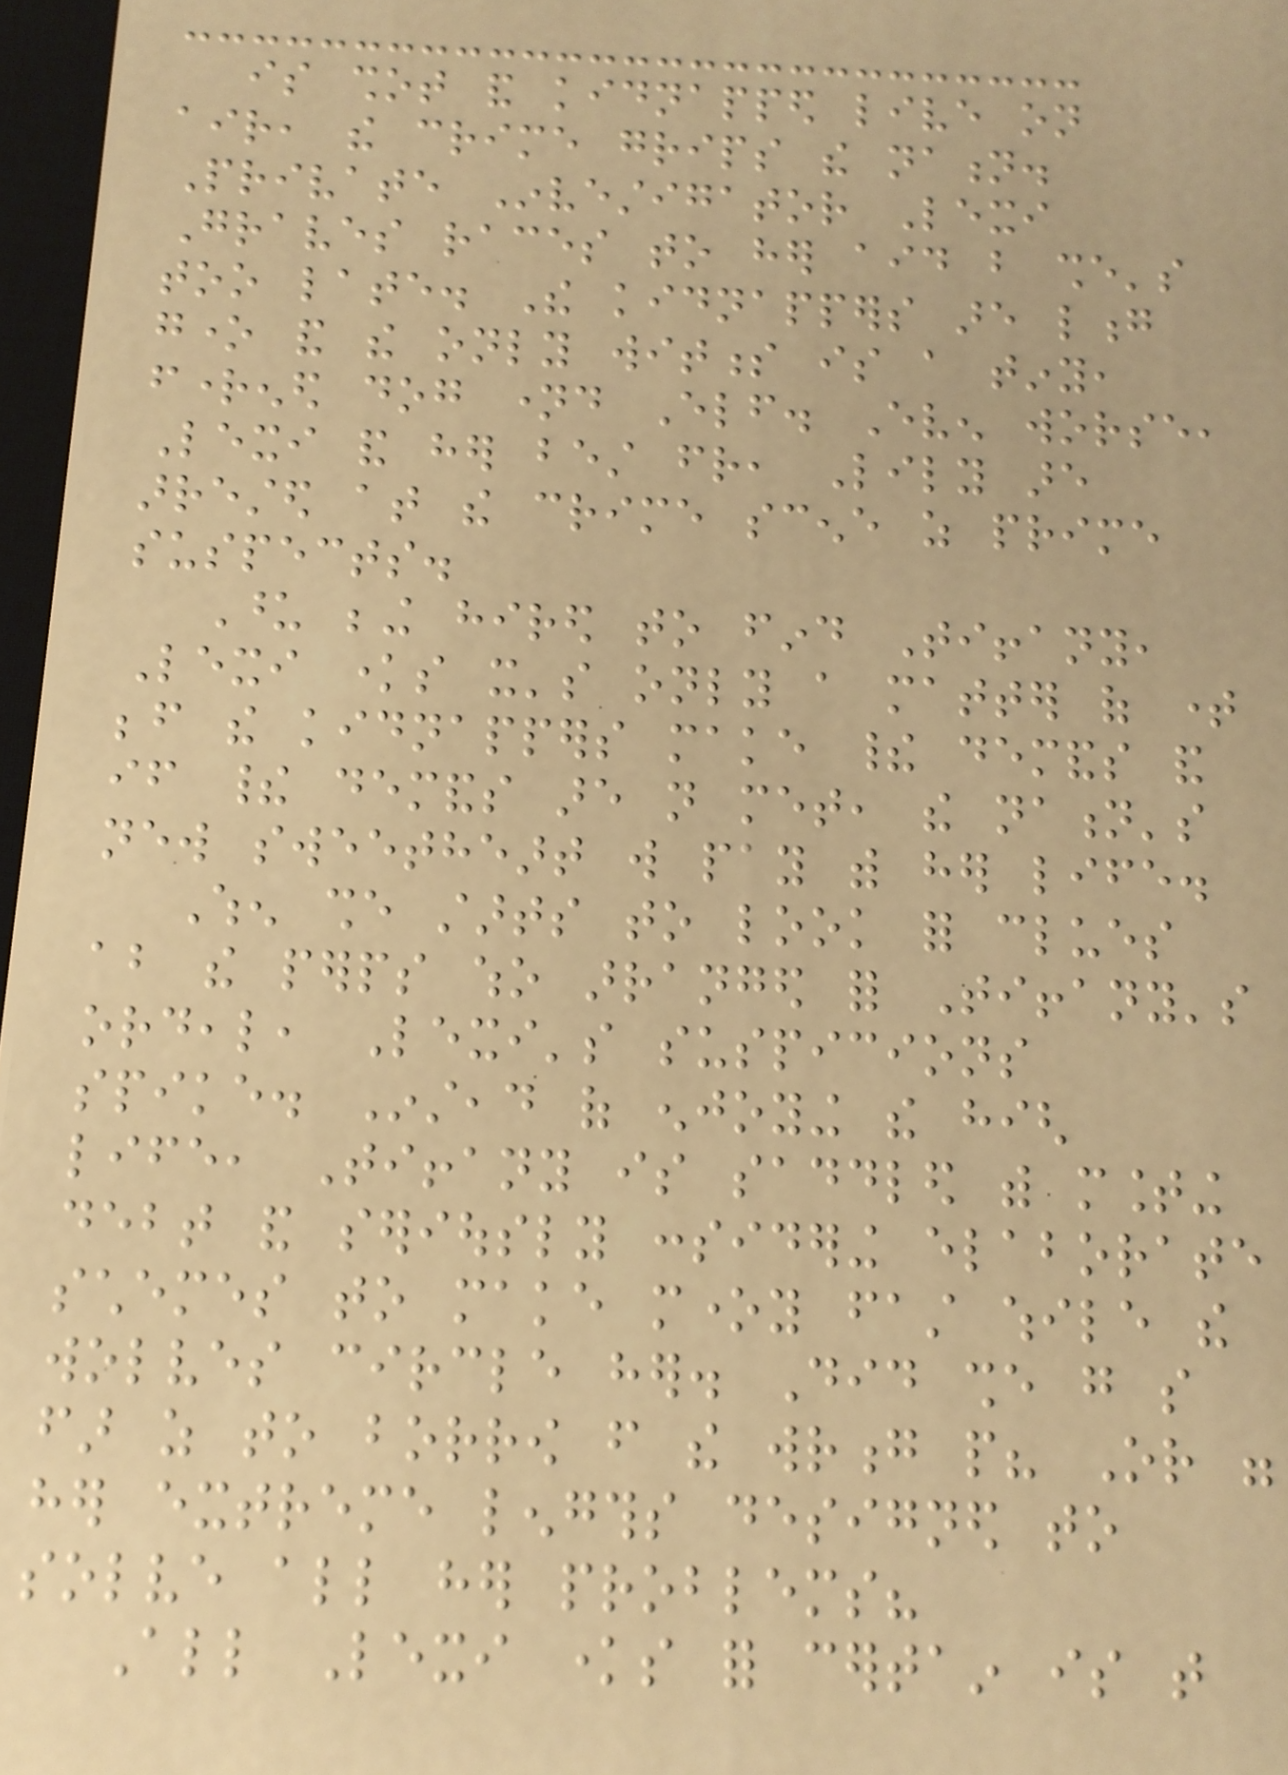is shot and kidnapped live on
air, the crime grips the nation.
Private Investigator Lexi
Graves races to her aid but she's
too late. The kidnappers are long
gone and the only witness is a tiny,
frightened dog named Elf. Even worse,
Lexi and her best friend, Lily are
arrested at the crime scene as prime
suspects.
Upon being hired to find Tiffany,
Lexi knows it's only a matter of time
before the kidnappers make their demands and
if their demands are not met, the nation's
new sweetheart will pay with her life.
When she starts to look for clues
about the perps who arranged for Tiffany's
ordeal, Lexi's suspicions
spike. Instead of enjoying the high
life, Tiffany is saddled with mounting
debt and seriously considering elaborate
schemes to make money fast while the
wolves circle her. Did she go so
far as to borrow from the wrong people? Or were
her extreme lengths designed to
solve all her problems?
All Lexi knows for certain is that
